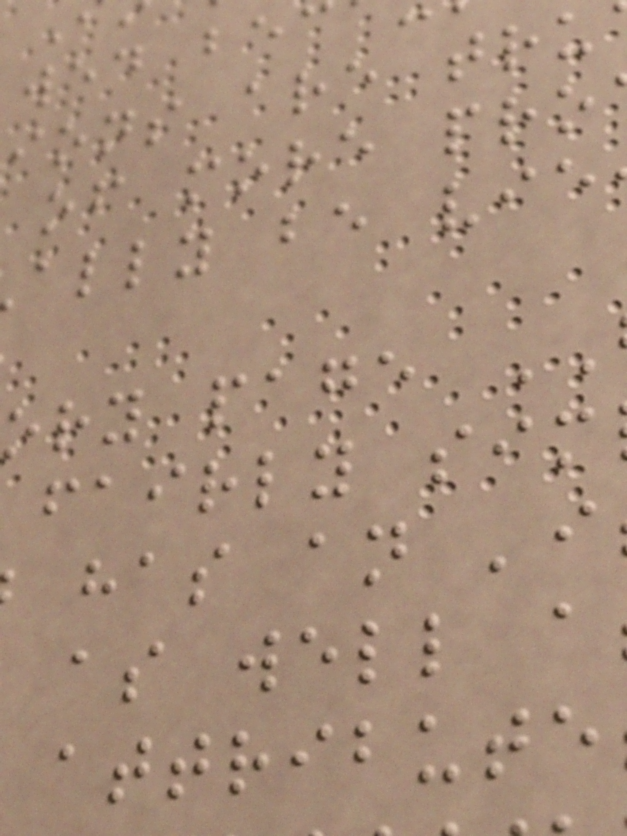ions are tru
of more pro
ally be vie
ory page
fairly sim
has an 'i
as well a
attribute
